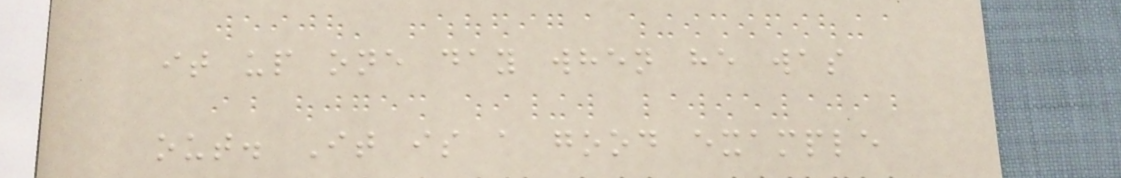it up one day when he was
out. It is a good example
